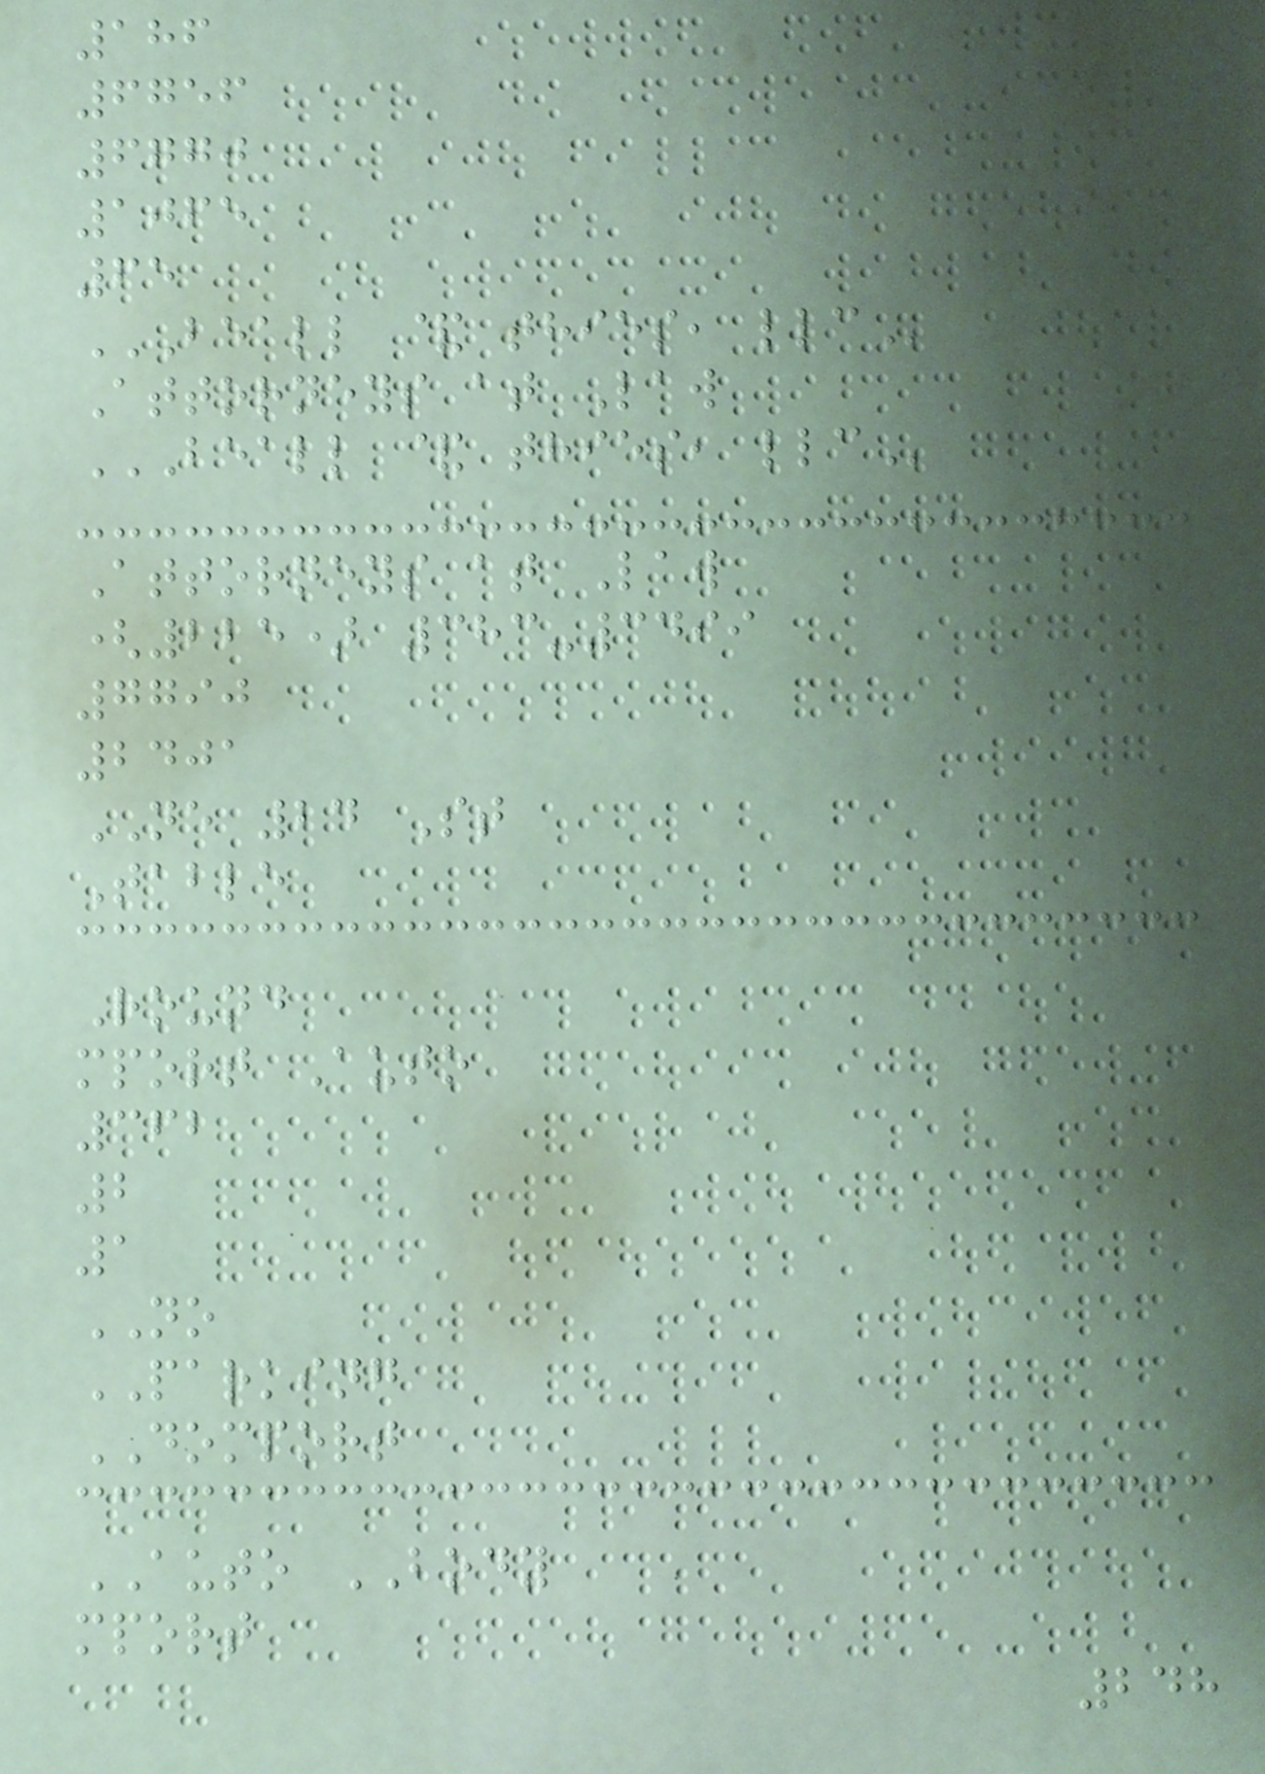186
6756
6770
1065
65
BEALL & THIES, LLC
Attorneys at Law
BEALL & THIES, LLC
Attorneys at Law
(225) 383-3499
7790
2401
NE 24 St
Table
Round
mport Auto
362
2
1
NO
PARKING
DOMPORT
AUTO BODY
mport
248
